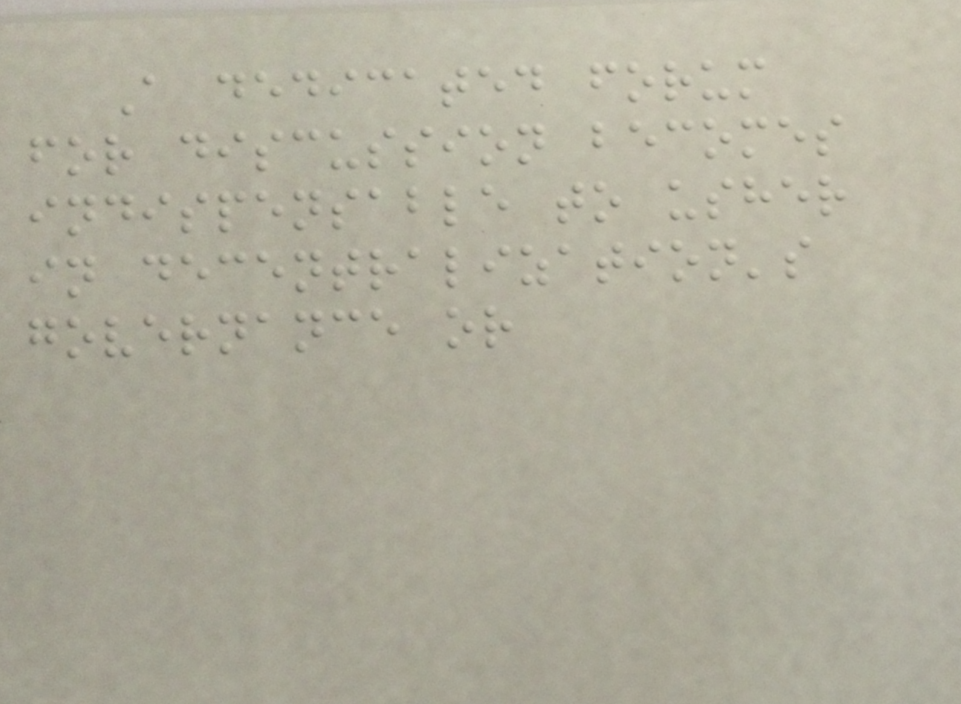A dedicated forum
for discussion becomes
indispensable to usher
in decentralization's
governance or
